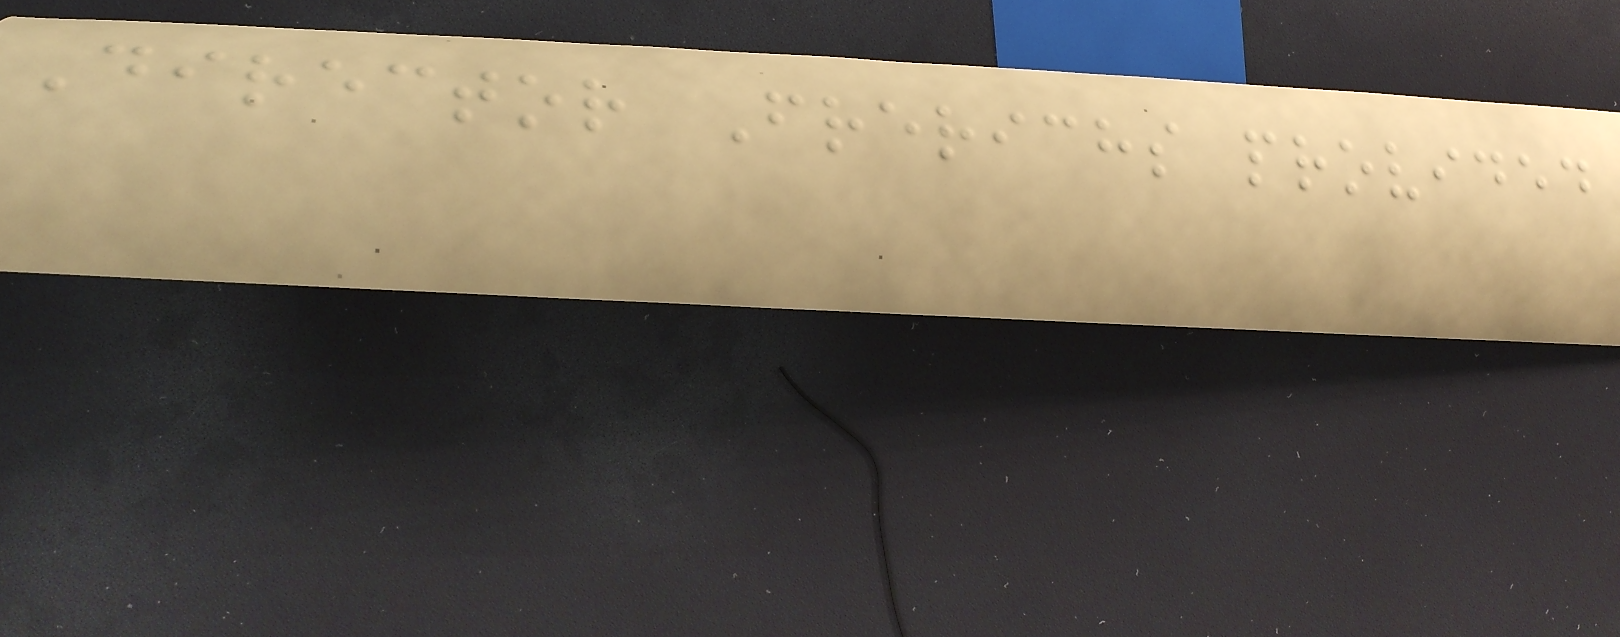Director Frerichs provided
